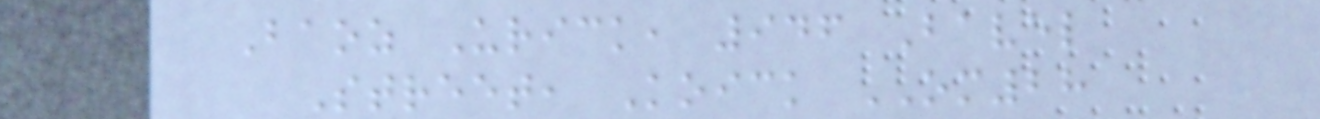Baoz Urick, 946 Bavel
Street, Koick OM28
